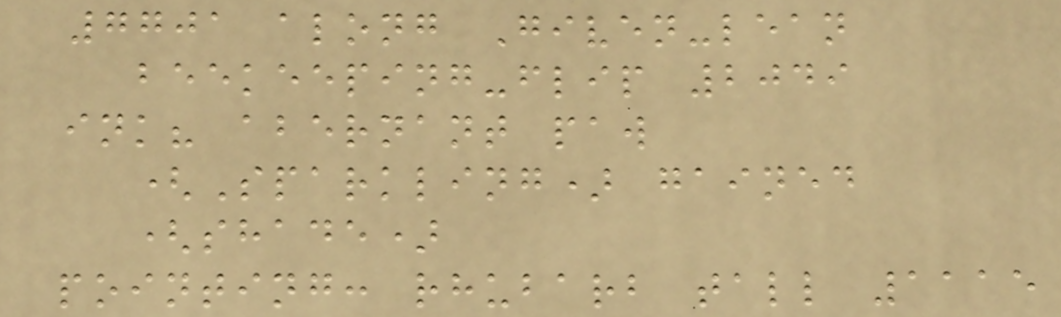7701 along Given-lean
beekeeping-flip 2049
ink? abernant paw
(Sparkling) gained
(shade)
pointing: rhubarb tall 1115
